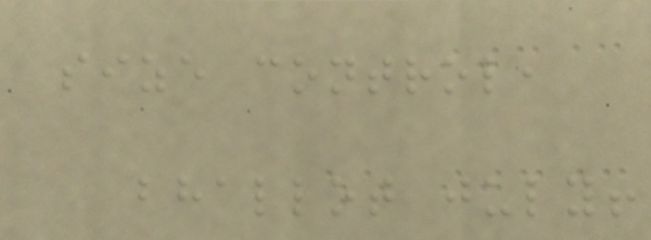size control,
bhallot july!
